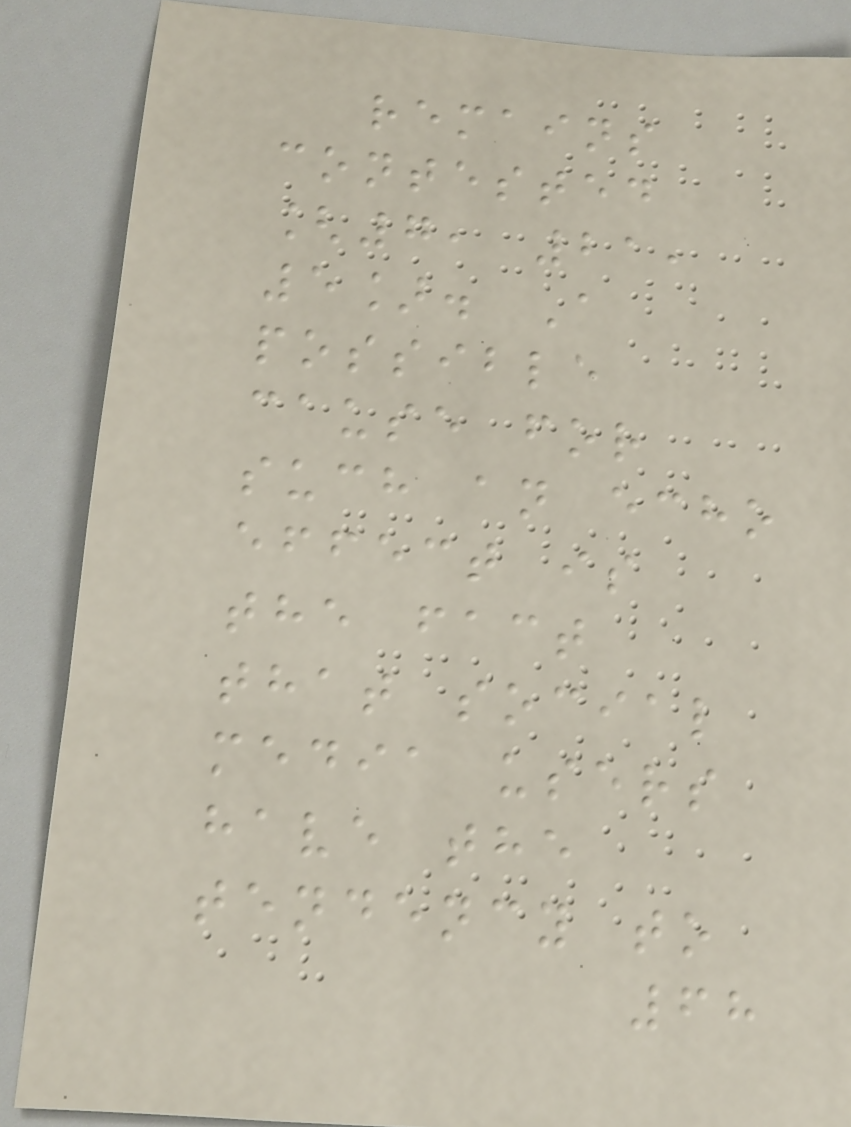remains
contested
[7, 21,
5]. A
possible
cause for
such an echo
effect is
the fact
that social
media users
have the
tendency to
68
